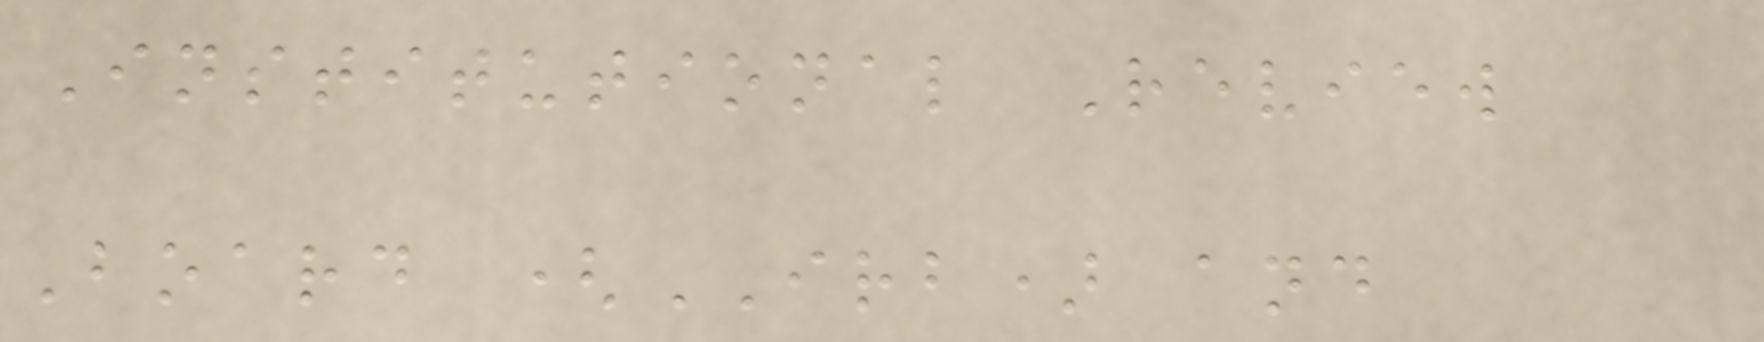Institutional Review
Board (IRB) and
